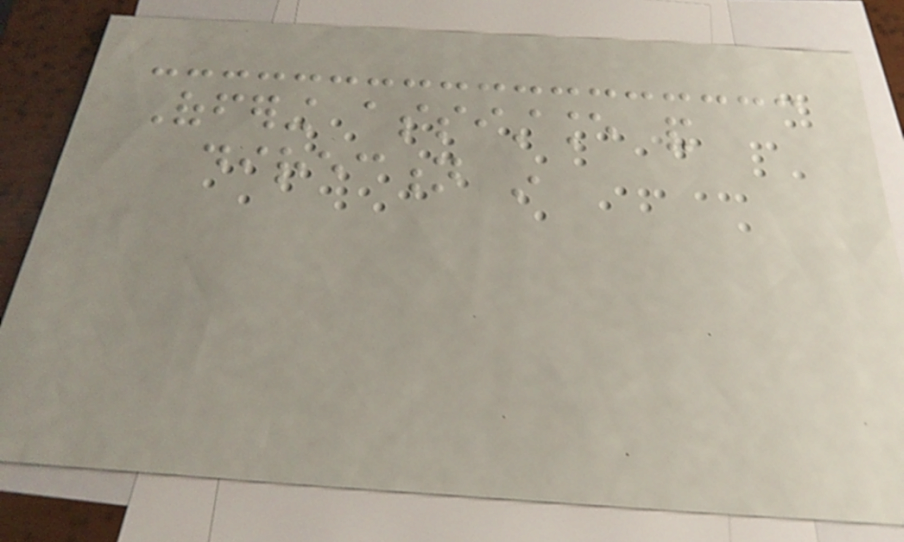Offering assistance and
direction in
